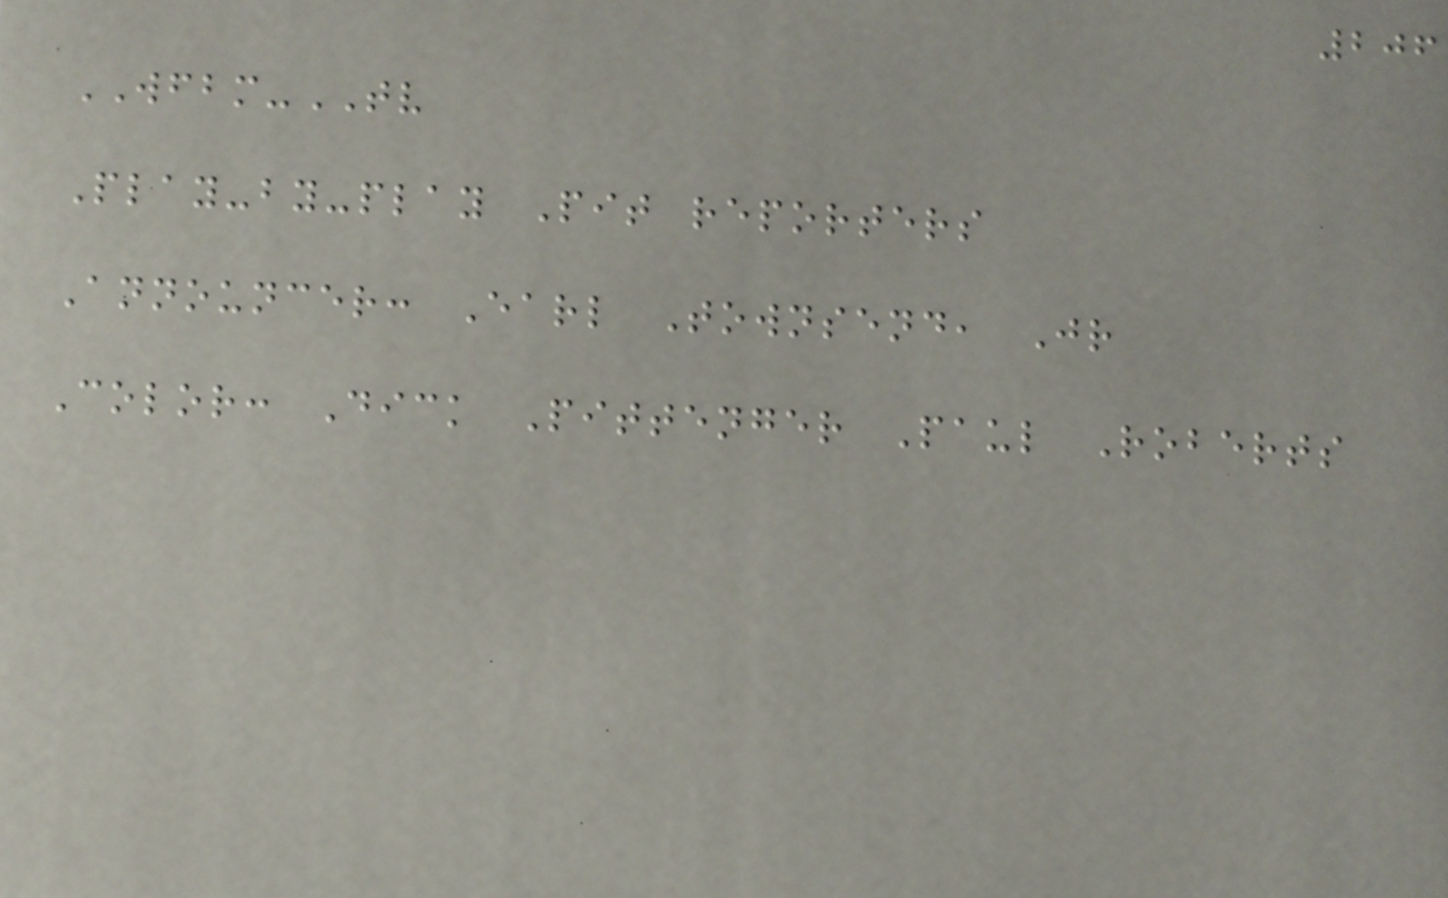206
WFBM-TV
Play-by-play Pit reporters
Announcer: Earl Townsend, Jr
Color: Dick Pittenger Paul Roberts
